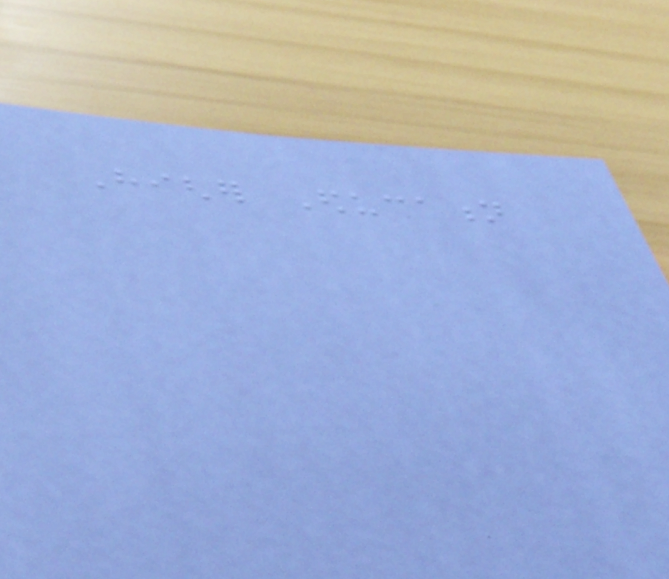Higher Education
